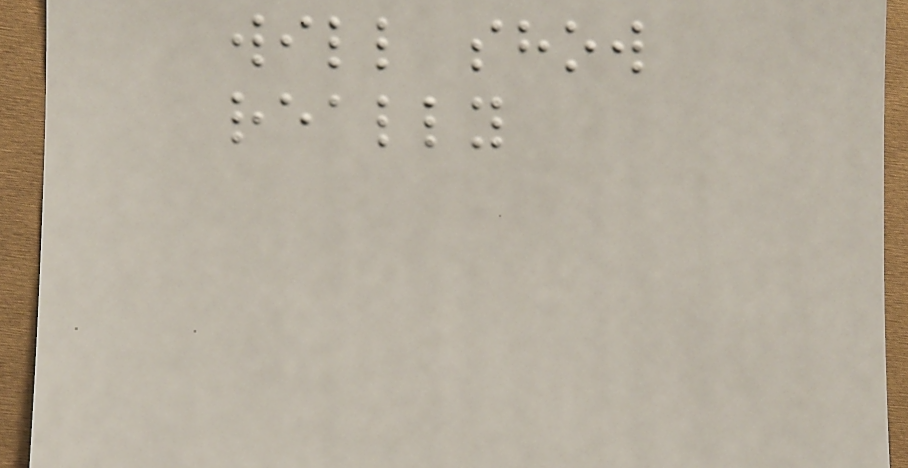will show
really
